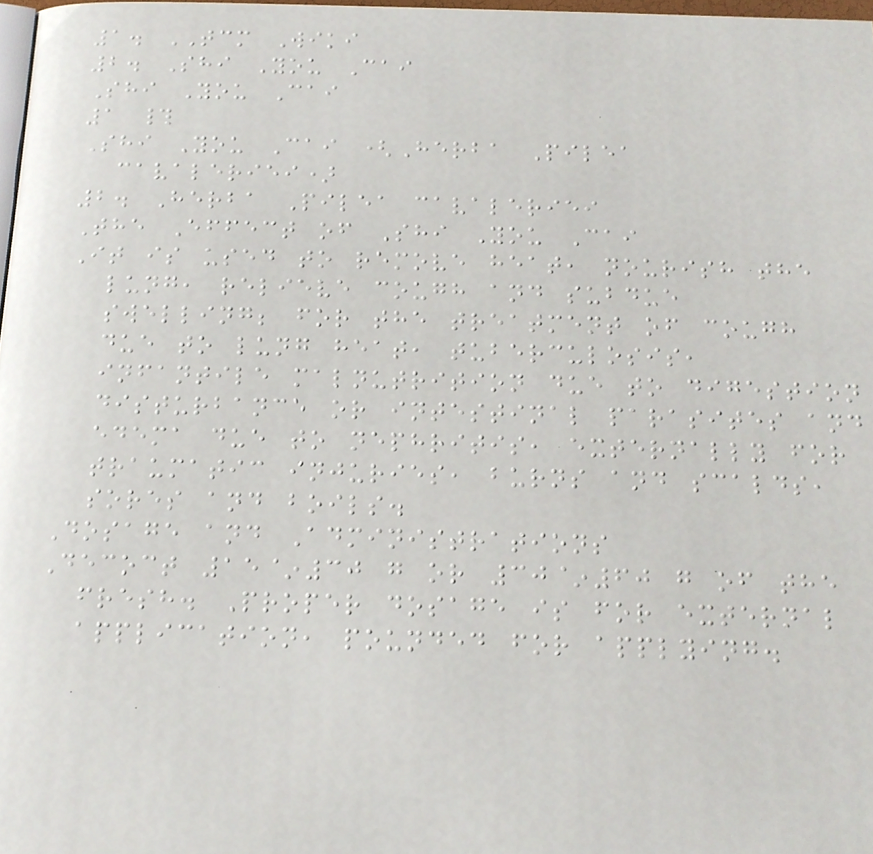1. TCM Wiki
2. Shi You Cai
Shi You Cai
1 #
Shi You Cai (Herba Pilea
cavaleriei)
2. Herba Pilea cavaleriei
The Effect of Shi You Cai
It is used to remove heat, nourish the
lung, relieve cough and subdue
swelling; for the treatment of cough
due to lung heat, tuberculosis,
infantile malnutrition due to digestion
disturbance or intestinal parasites and
edema due to nephritis, externally for
traumatic injuries, burns and scalds,
sores and boils.
Dosage and Administrations
Decoct 15~30 g or 30~60 g of the
fresh. Proper dosage is for external
application, pounded for applying.
